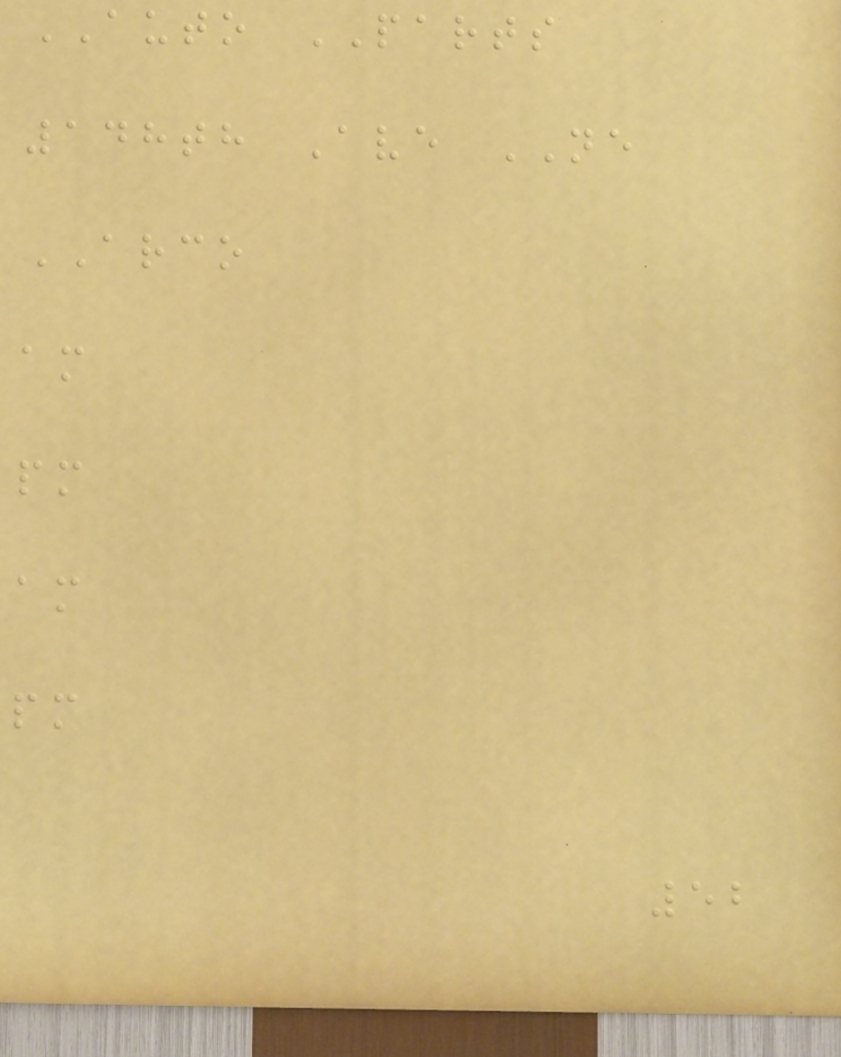AUTO PARTS
148th Ave NE
ARCO
am
pm
am
pm
52
